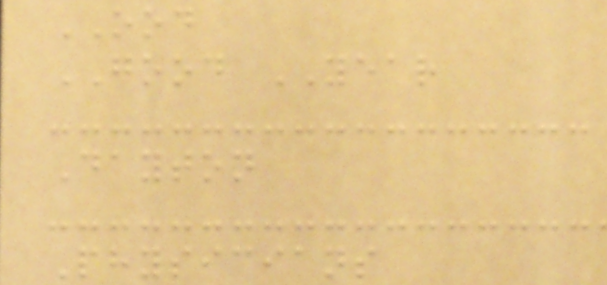OOD
GOOD YEAR
Dayton
Physicians
